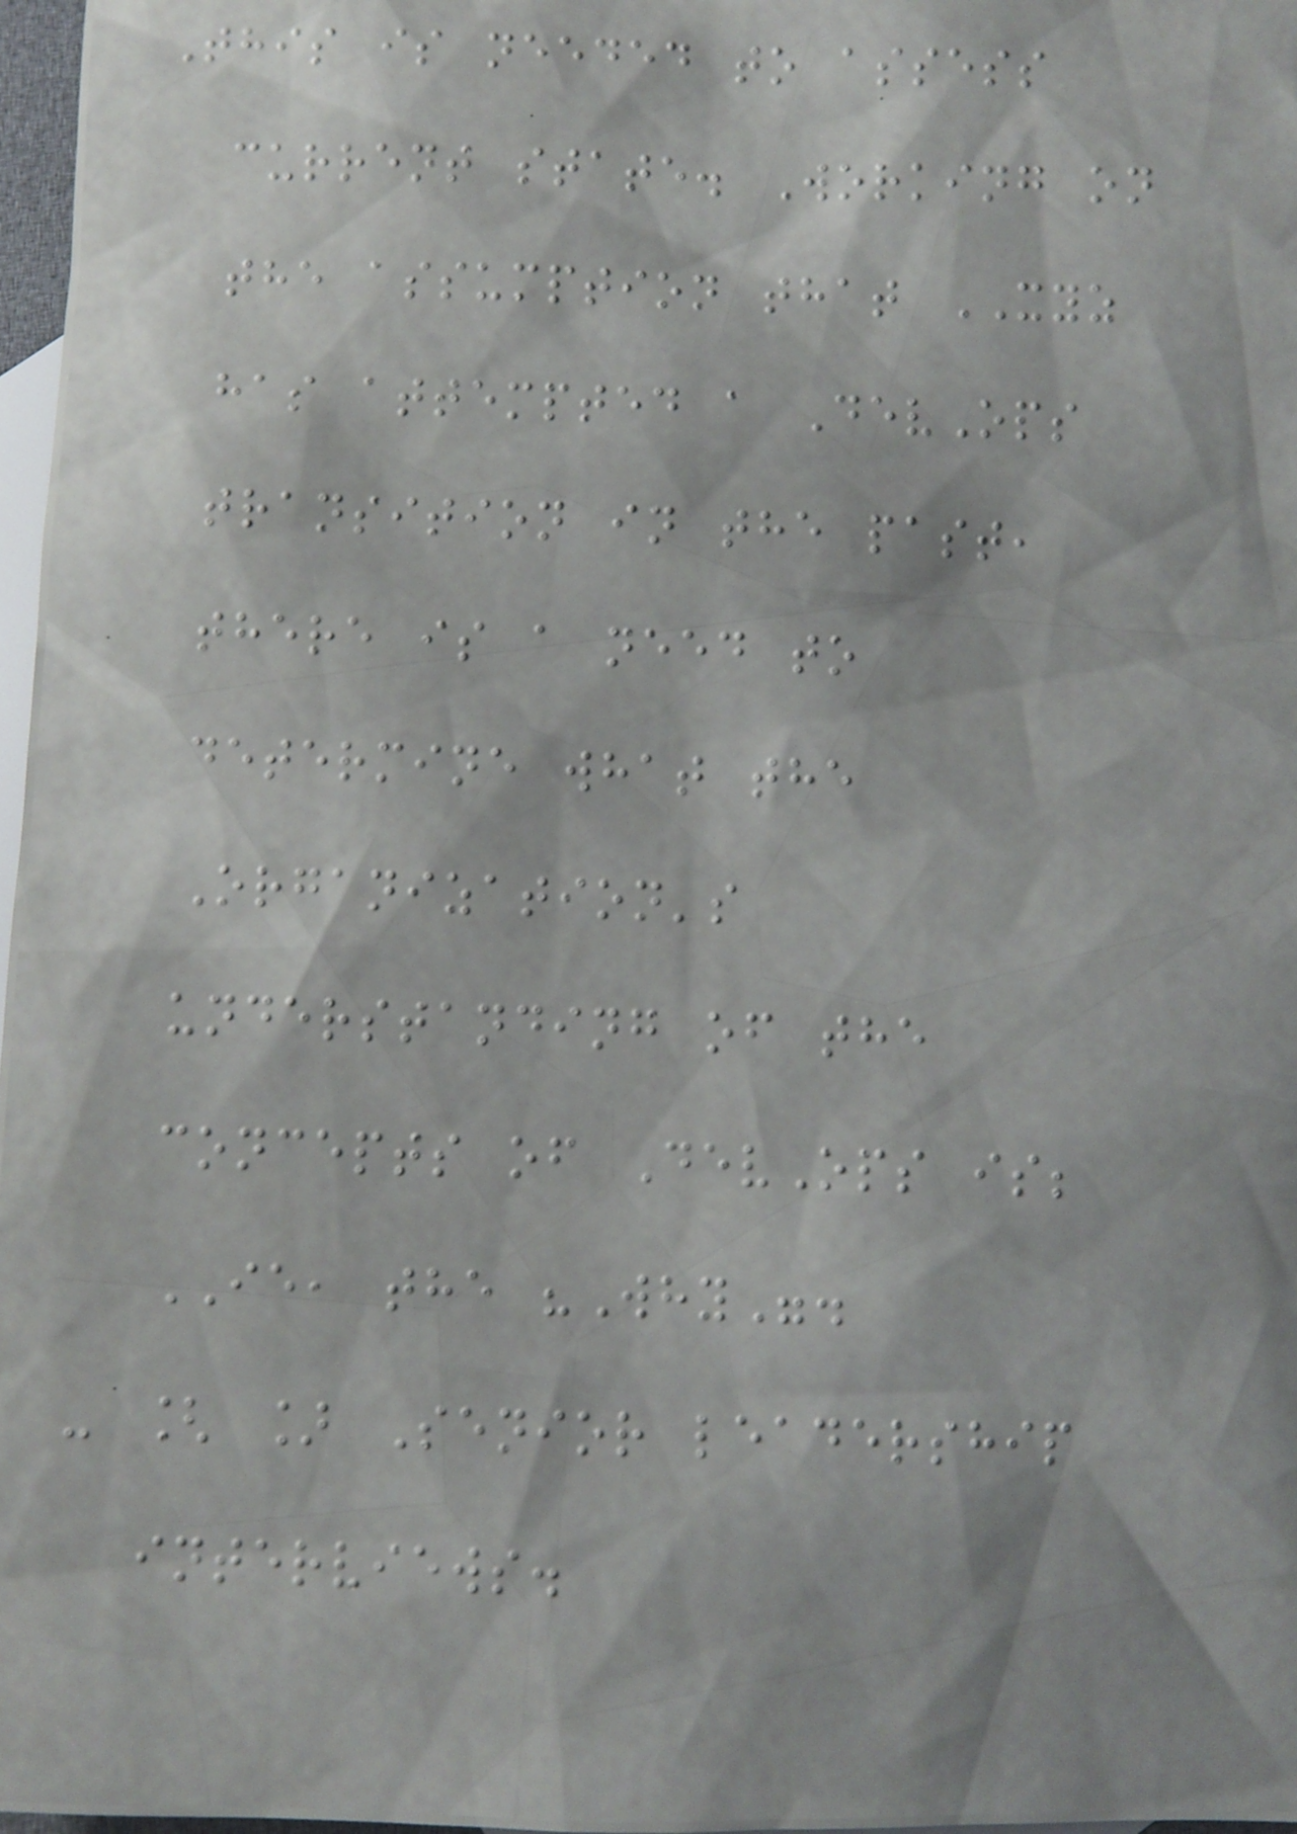This is needed to assess
current state. Working on
the assumption that XYZ
has attempted a DevOps
transition in the past,
there is a need to
determine what the
Organization's
understanding of the
concepts of DevOps is;
IE, the "Why".
- [ ] Senior leadership
interviews.
